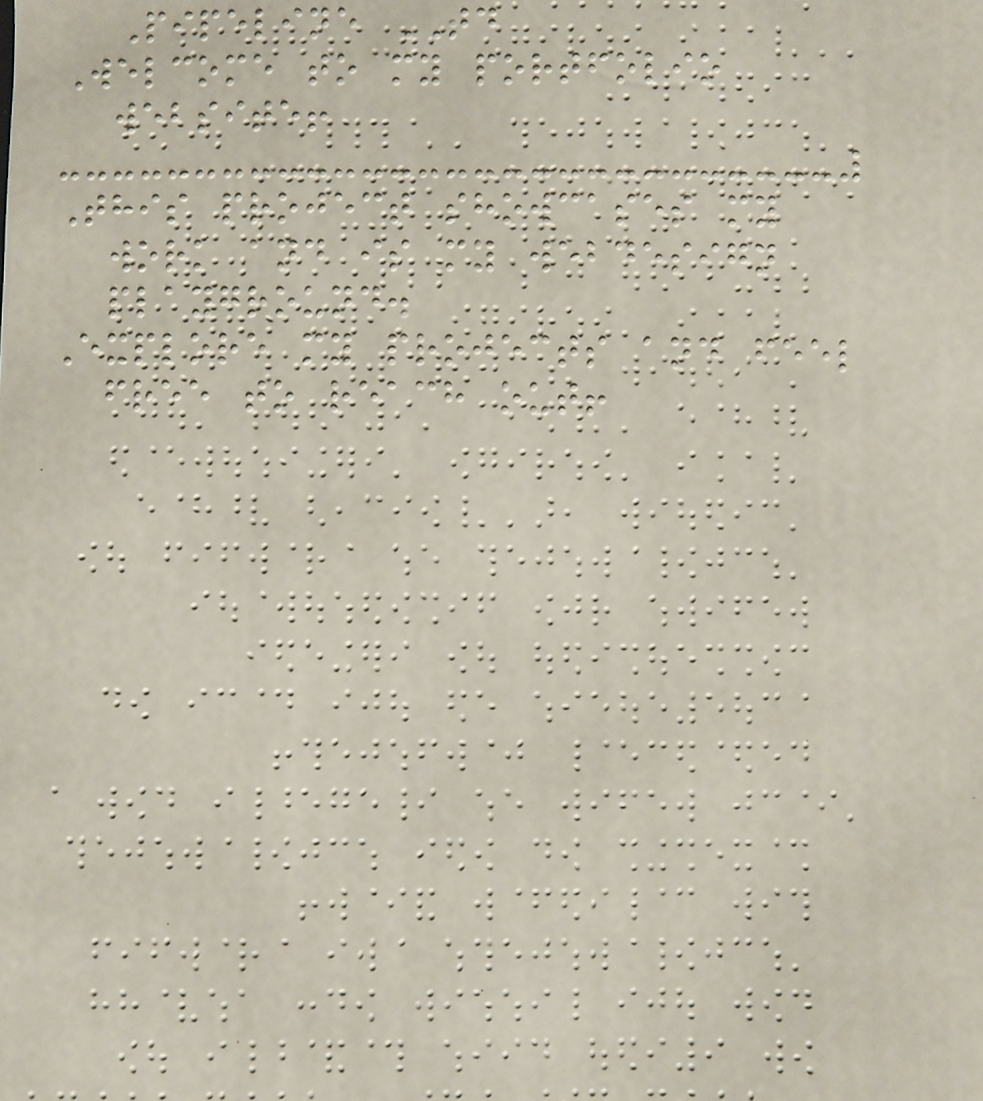Pipeline TD
Welcome to my portfolio
website!
This project showcases my
work and is my webdesign
playground.
Explore my projects and feel
free to reach out!
